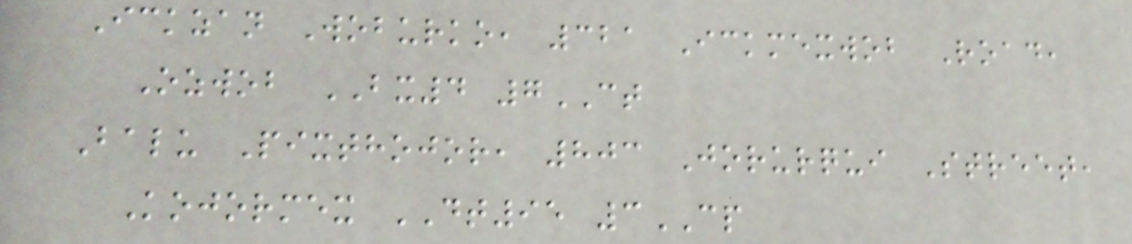Ickzan Woburko, 321 Ickmexwob Road,
Ozwob BX4 7CT
Balu Pixthojor, 803 Jorurqui Street,
Kojormex DT95 3CP
